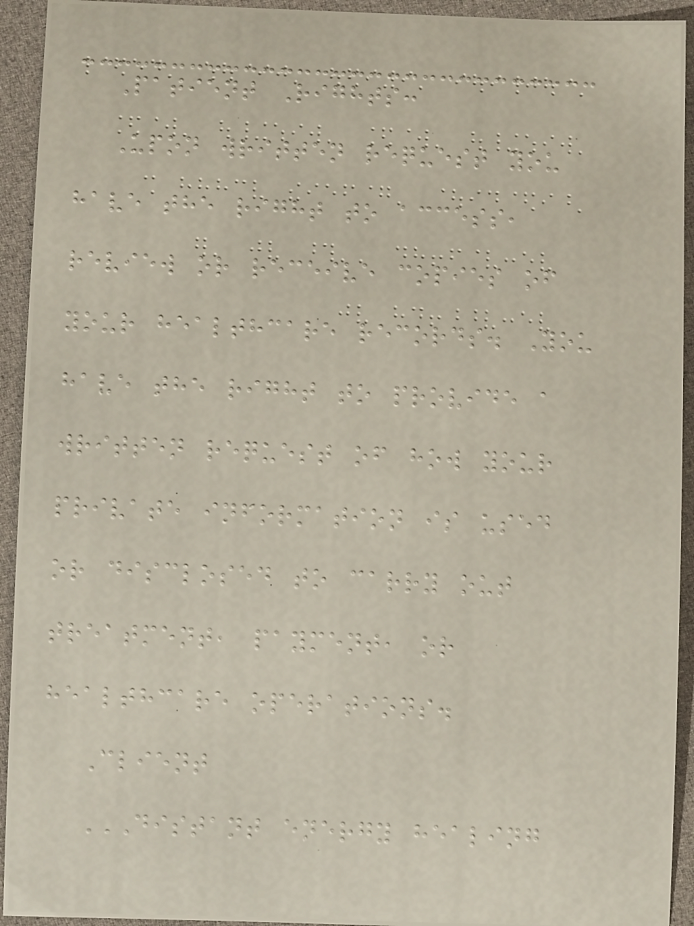Patient Rights:
Upon written request you
have the right to access,
review or receive copies of
your healthcare records. You
have the right to provide a
written request of how your
private information is used
or disclosed to carry out
treatment, payment, or
healthcare operations.
Client
DISTANT ENERGY HEALING
